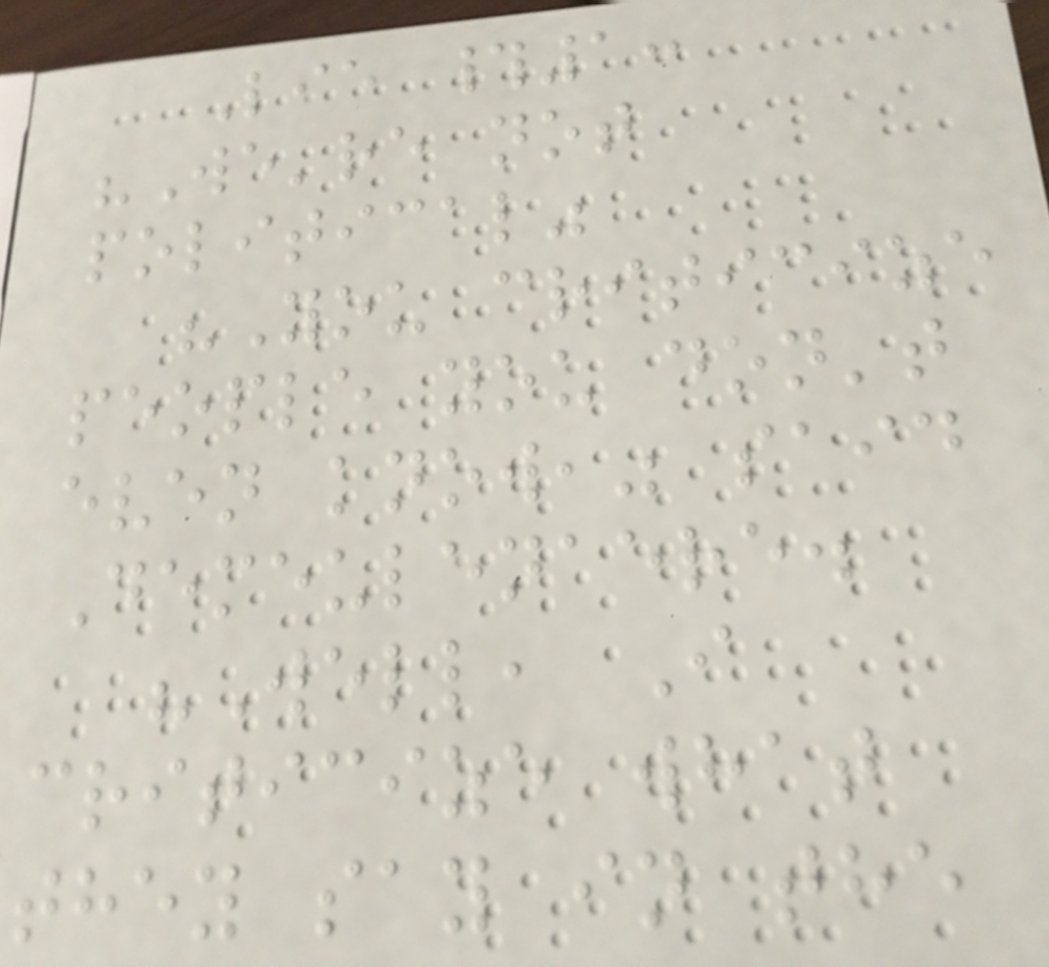Lie #1:
"We're not
political"
"You criticize
people you don't
even know," said
Demeulenaere.
"Well, I
criticize what
they say in the
